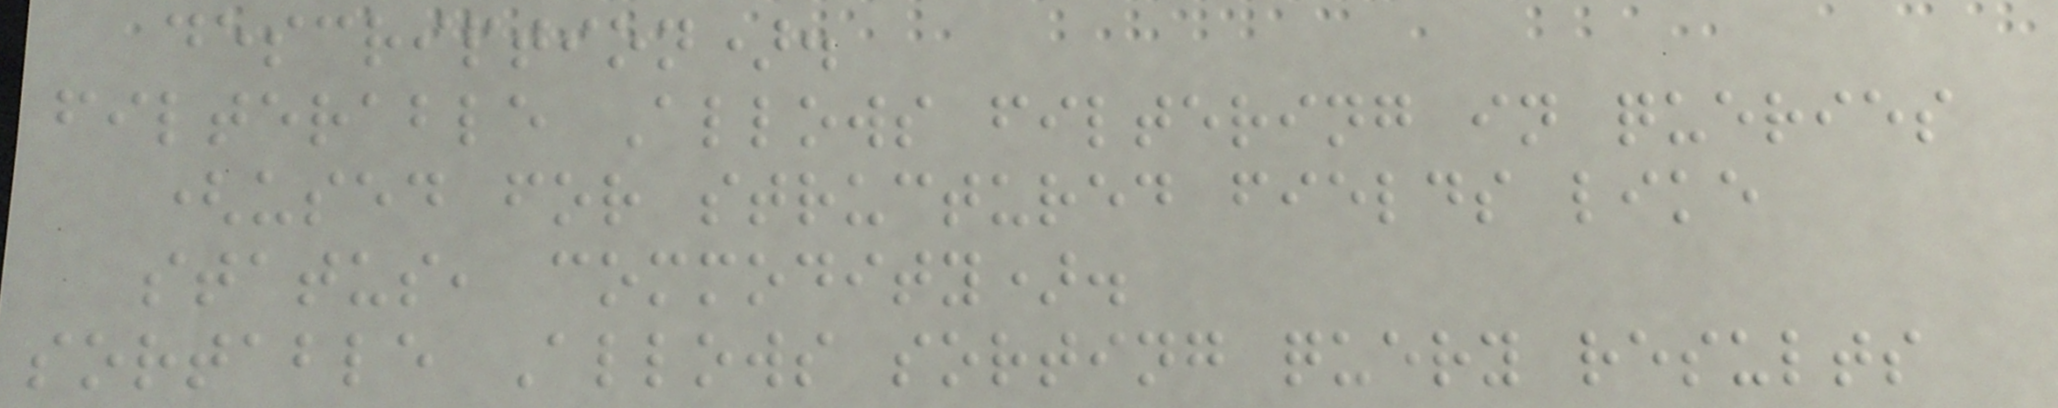description).
filterable Allows filtering in queries
(used for structured fields like
status, commodity).
sortable Allows sorting query results
